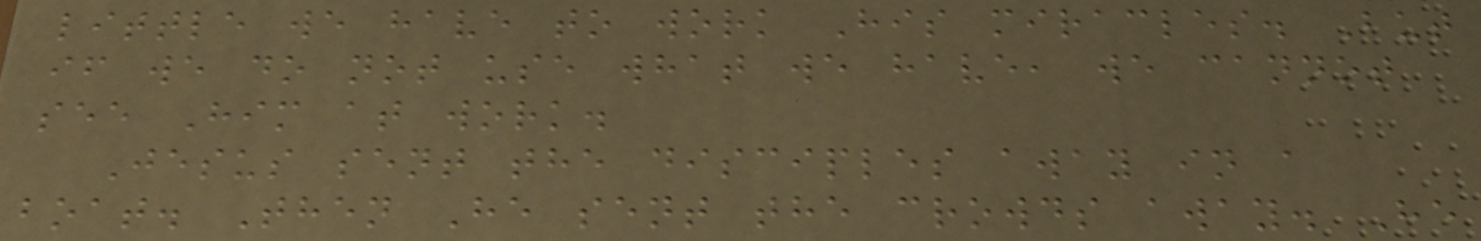little we have to work His miracles. But
if we do not use what we have, we cannot
see Him at work.
Jesus sent the disciples away in a
boat. Then He sent the crowds away. He
